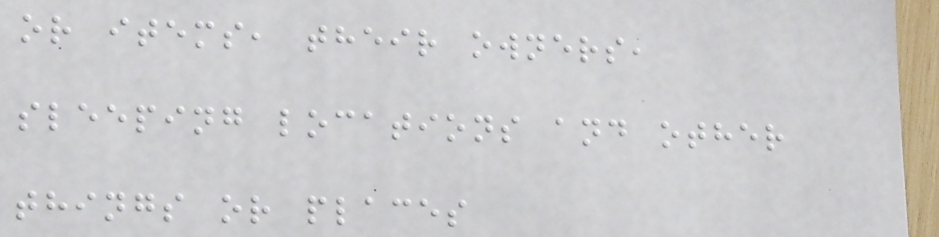or items, their owners,
sleeping locations and other
things or places
